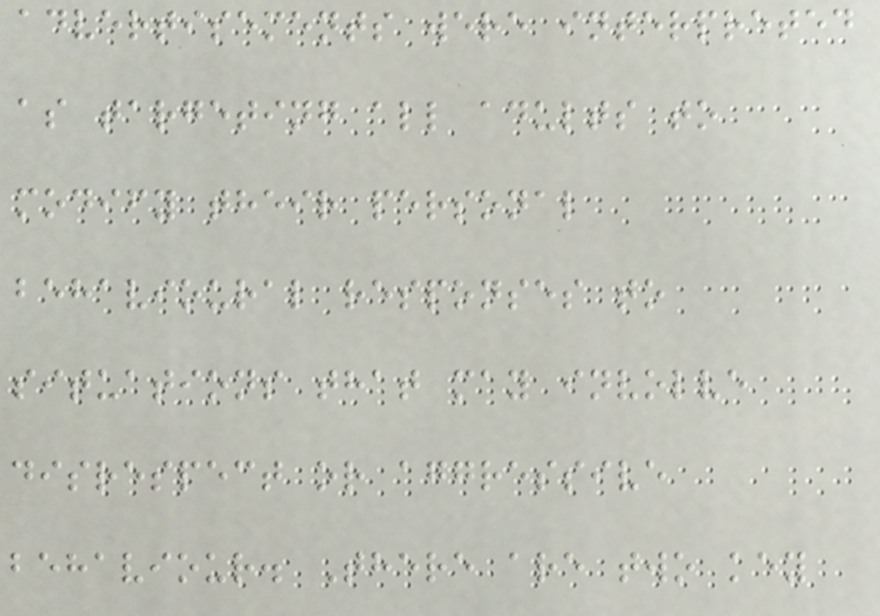advertisements were interpreted
as targeting all adults to
modify their personal
behavioural responses to
situations that may involve
disrespect or aggressive
behaviour. There are two key
